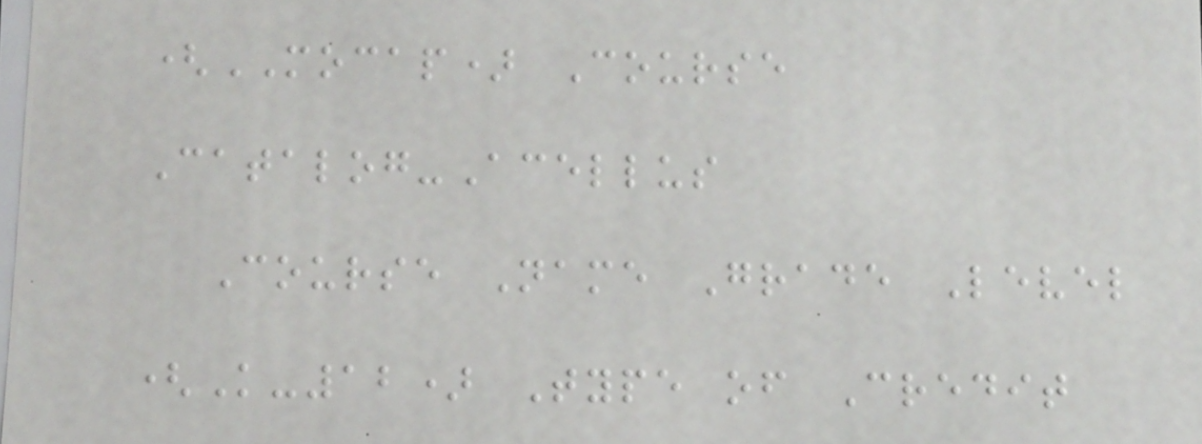(MOCAP) Course
Catalog-Acellus
Course Name Grade Level
(K-12) Type of Credit
